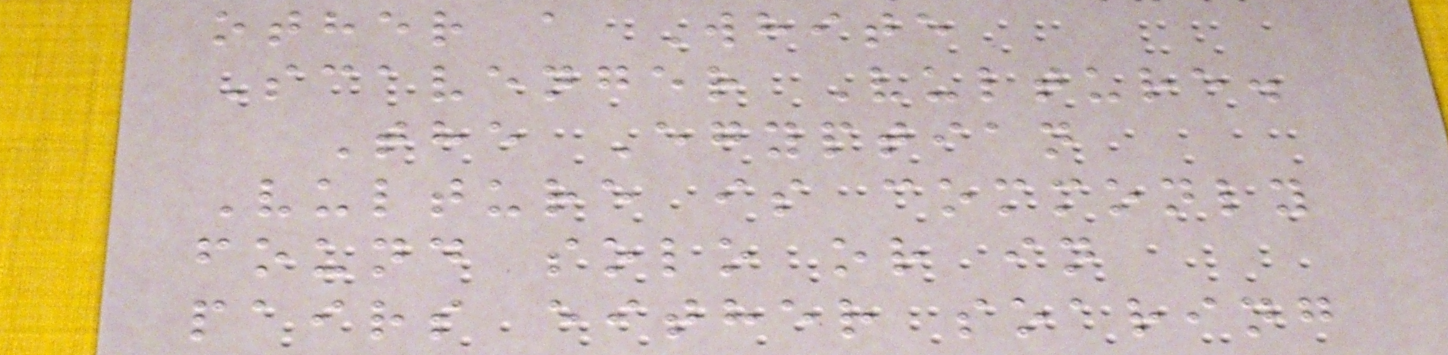other a White
Scavenger Vulture.
The Egyptian
Vulture is commonly
found solo or in
pairs either soaring
